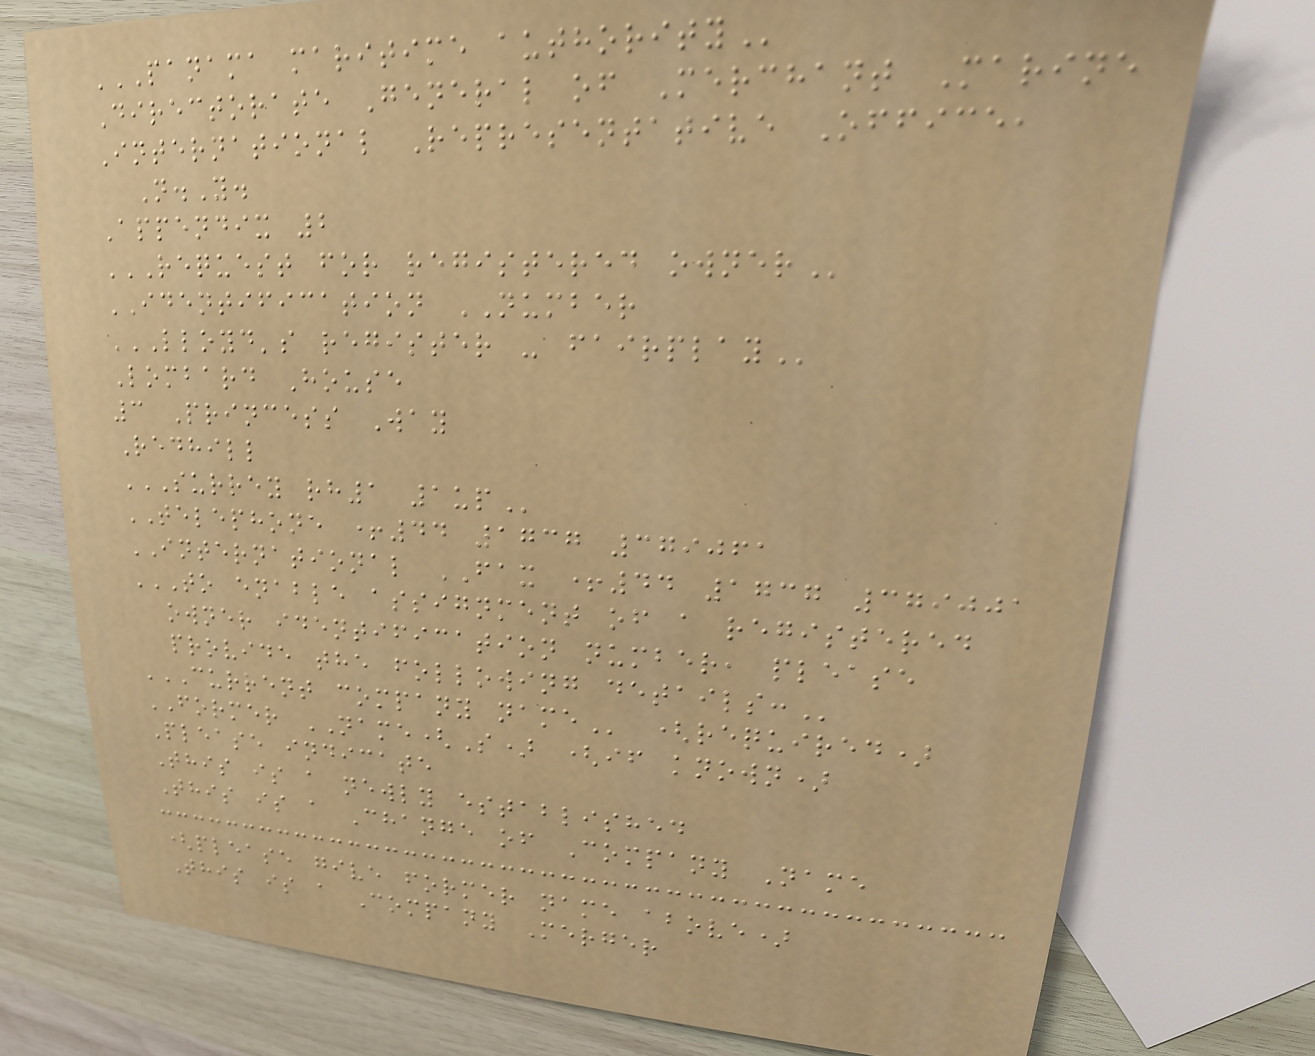PANAMA MARITIME AUTHORITY
Directorate General of Merchant Marine
International Representative Office,
N.Y.
Appendix 2
REQUEST FOR REGISTERED OWNER
IDENTIFICATION NUMBER
LLOYD'S REGISTER - FAIRPLAY
Lombard House
3 Princess Way
Redhill
SURREY RH1 1UP
TELEPHONE +44 1737 379061
INTERNATIONAL FAX +44 1737 379001
TO ENABLE ASSIGNMENT OF A REGISTERED
OWNER IDENTIFICATION NUMBER, PLEASE
PROVIDE THE FOLLOWING DETAILS:
CURRENT COMPANY NAME (required)
FORMER NAME(S) (if known)
Please indicate
This is a newly established
This is a Change of Company Name
(please give former name above)
This is a Company Merger
